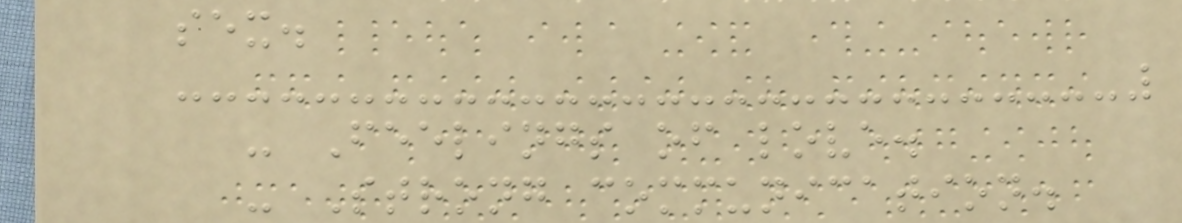sex.
- Feelings of love.
- Strong communication.
